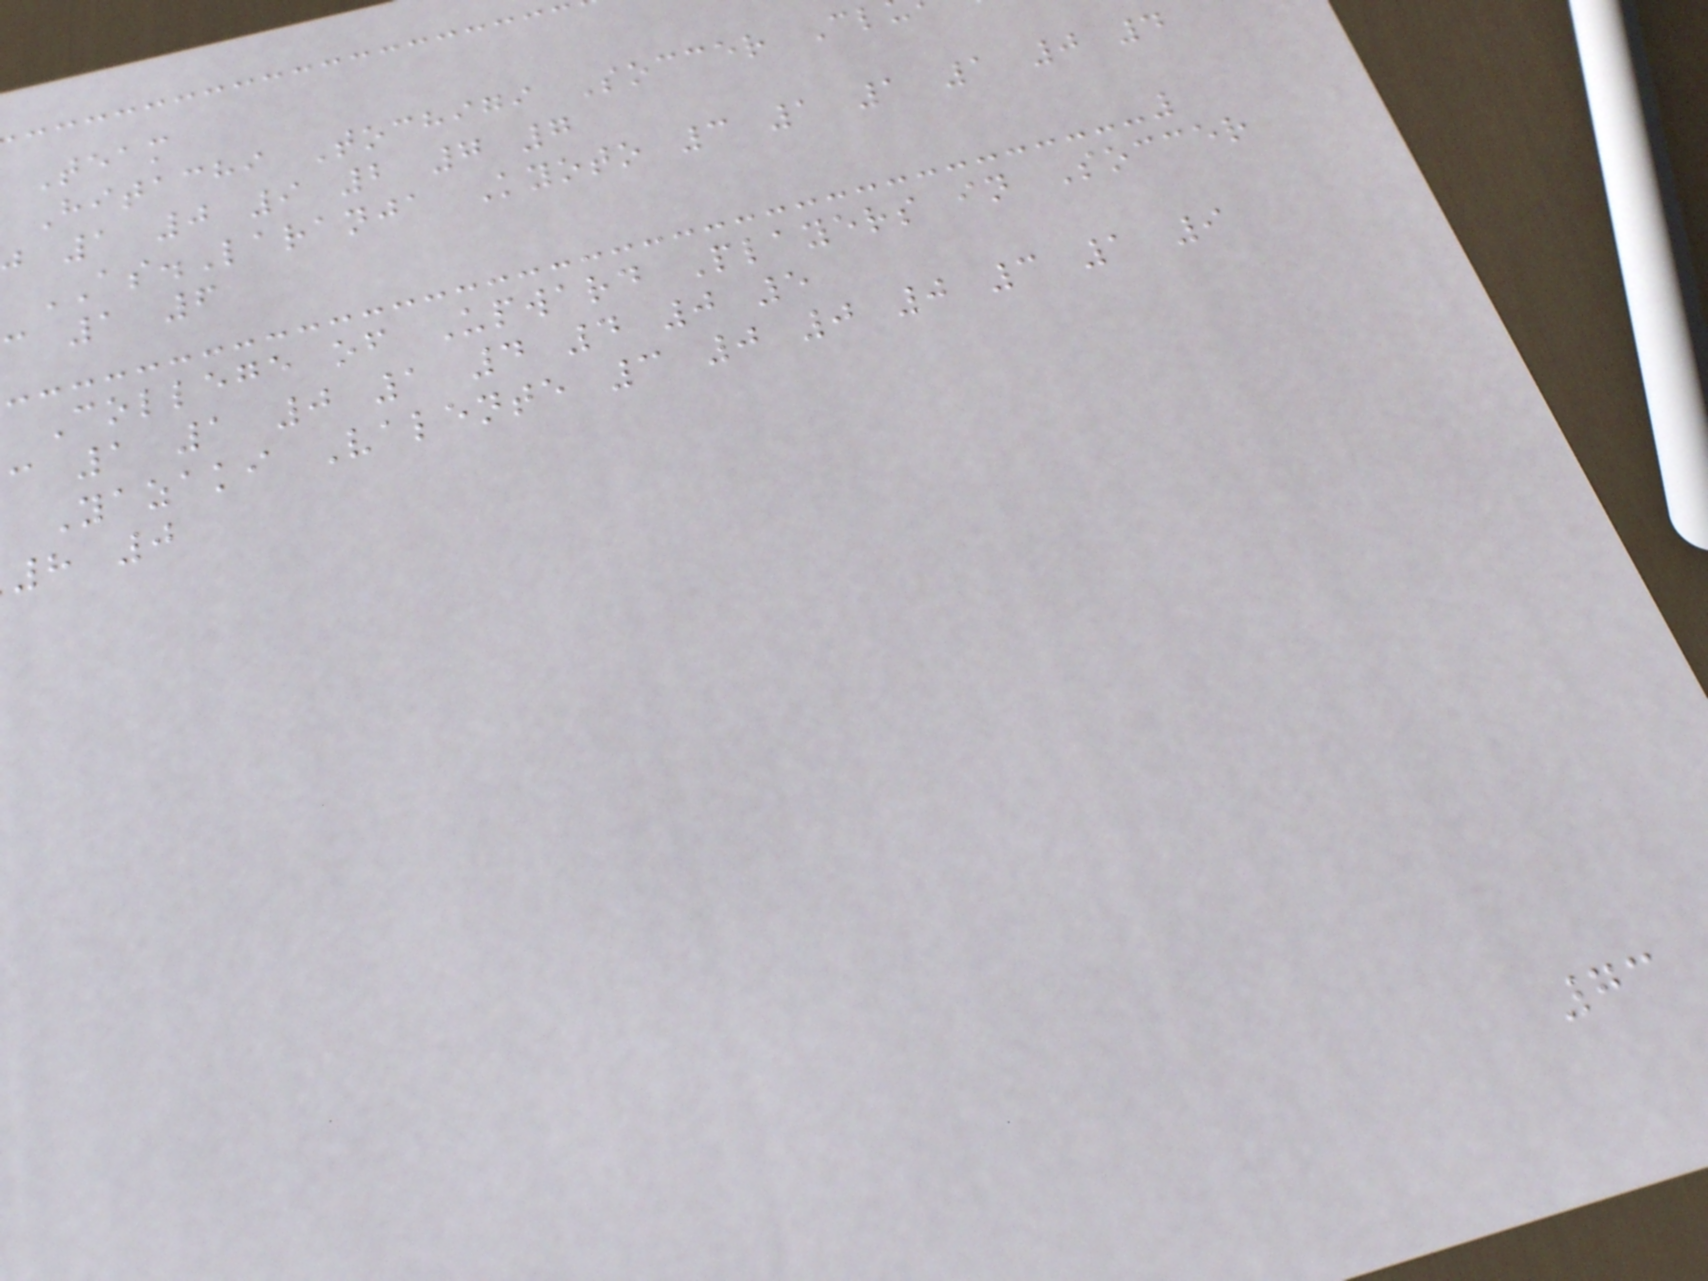Team
Hitachi Tochigi Soccer Cl
1 0 9 2 7 7
AS.Laranja Kyoto 3 1 1 1 0 4
c 1 6
College of Upward Players in Soccer
c 1 1 0 1 4 4 0 5
Yazaki Valente 3 0 0 0 3 1 9
8 0
73
